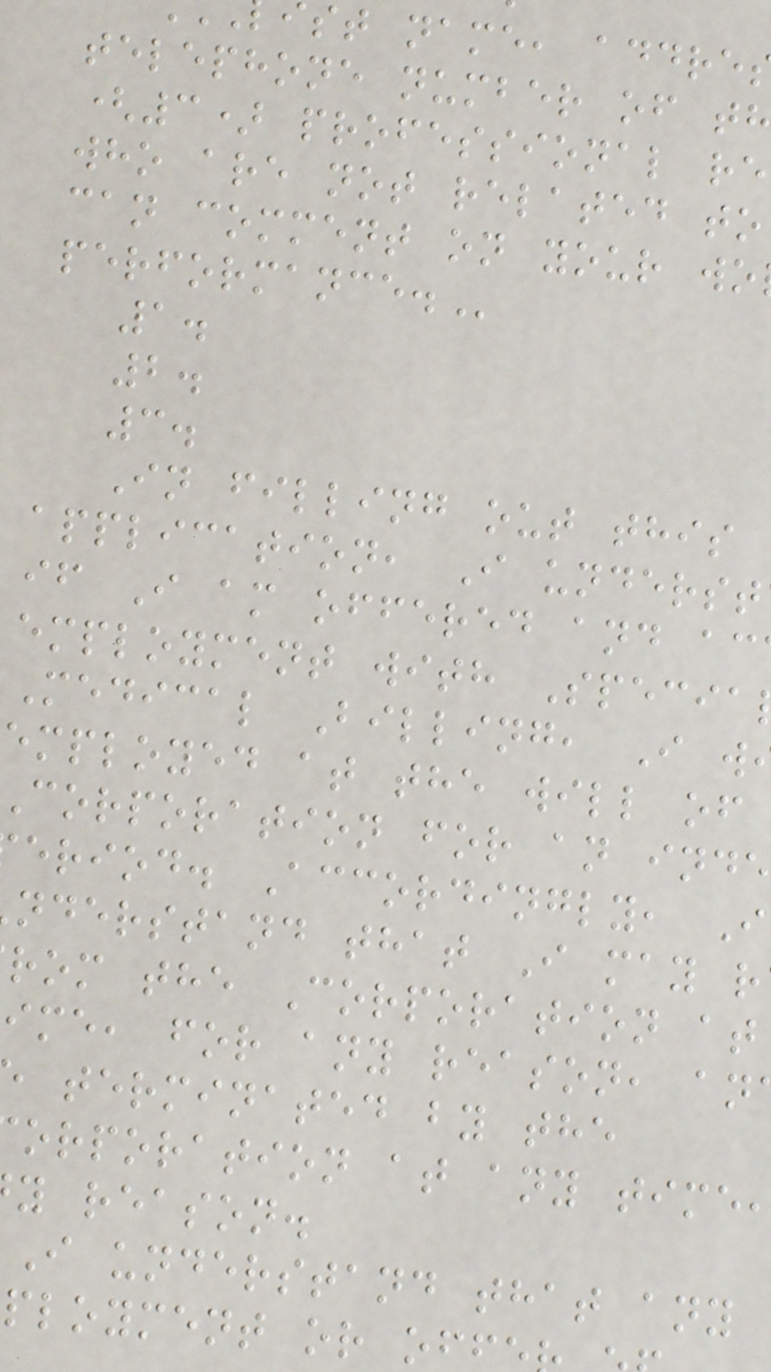st name,
telephone number of
(3) professional
who are not related to
can comment on your
1.
2.
3.
In filling out this
application, I underst
if I am offered and ac
employment with Specia
Medical Billing, I w
employed at the will of
corporation for an inde
eriod. Accordingly, I
nderstand that I may r
rom the Corporation at
ime, for any reason, an
terminated by the
orporation at any time
y reason.
I understand that any
ployment or of
